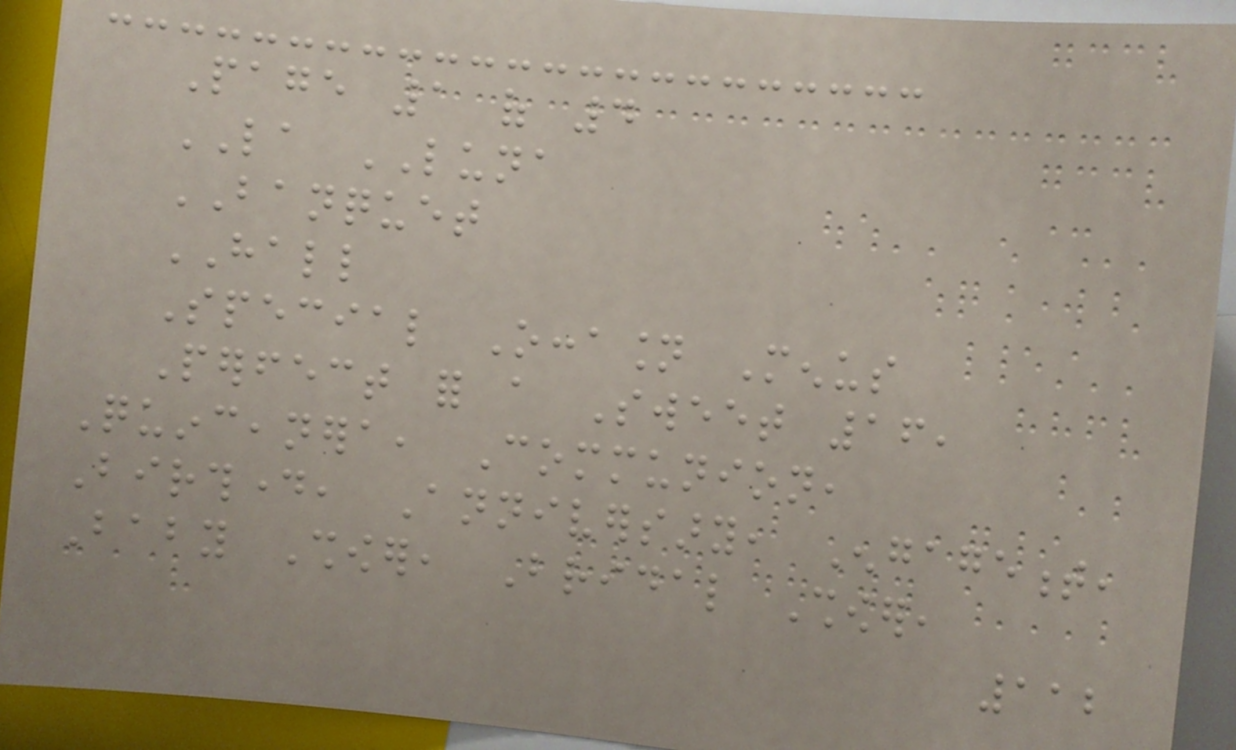Page 1 of 4
LA LUNA
BANQUET
HALL
Special Occasion Menus
Perfect for a Sweet 16,
Quinceanera, Communion,
Birthday, Anniversary, Engagement,
Baby Shower, Bridal Shower,
112
